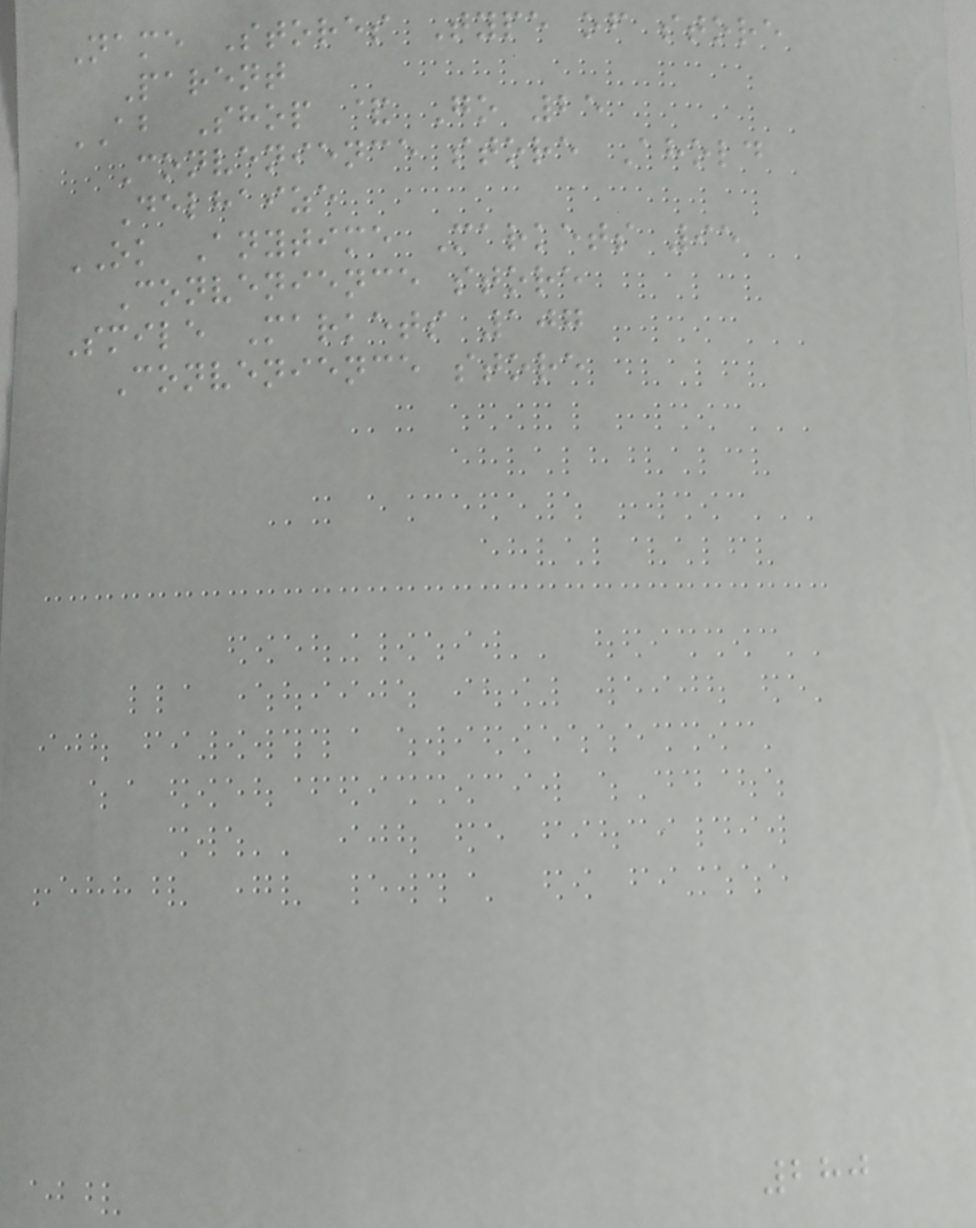Name Stores Type of store
Parent
AB Shop & Go 25
Convenience store Ahold
Delhaize
OK Anytime Markets 95
Convenience store
Smile Markets 107
Convenience store
280
